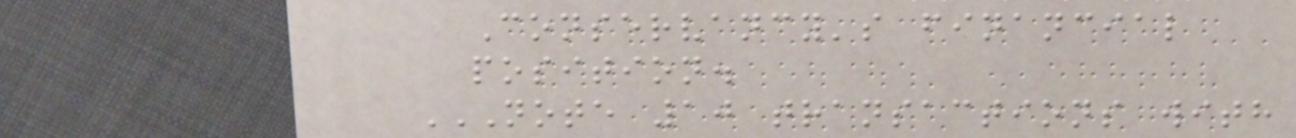Conservancy's financial
position.
NOTE 10 TRANSACTIONS WITH
